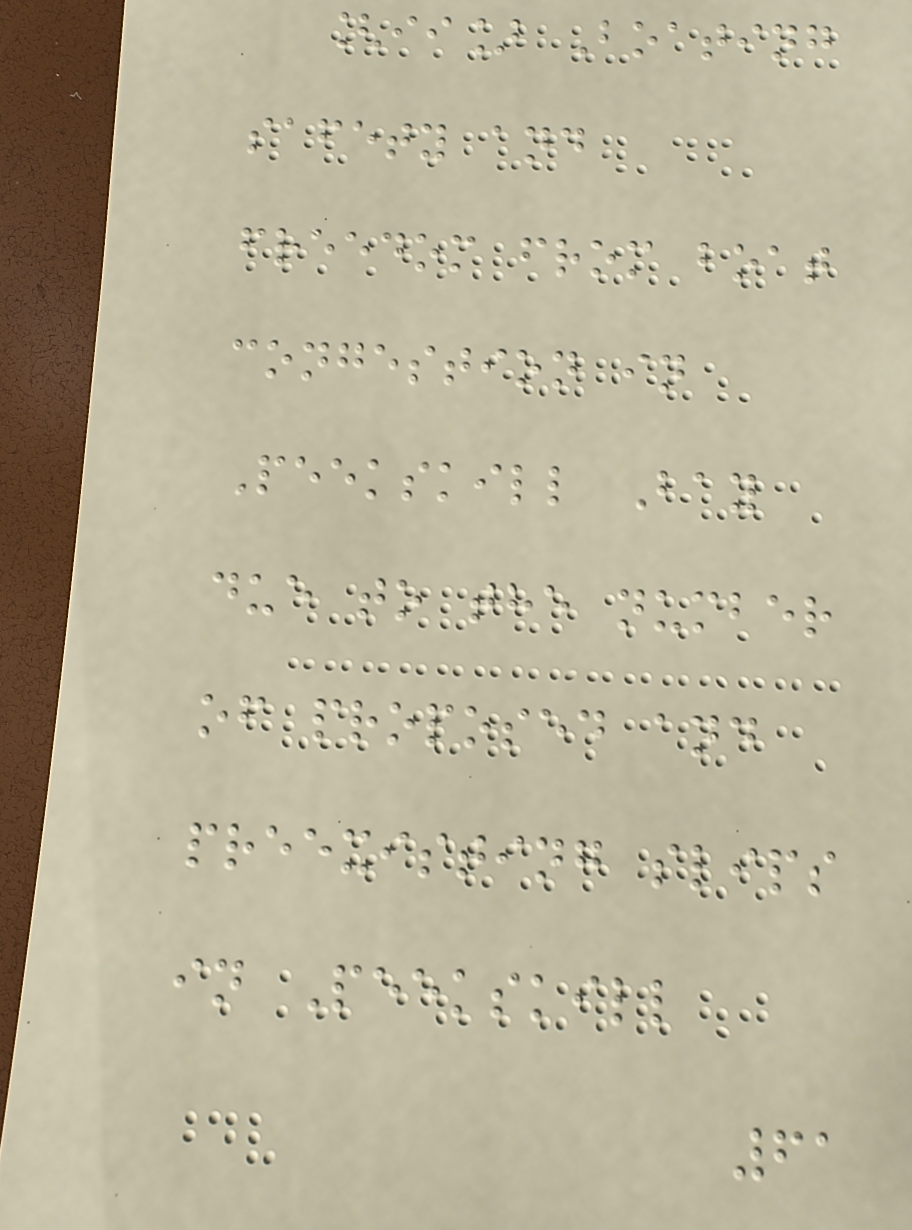[ii] Boating
safety and
freedom from boat
congestion in
Peekskill Bay
due to the number
of proposed and
preexisting slips
in Peekskill
61
